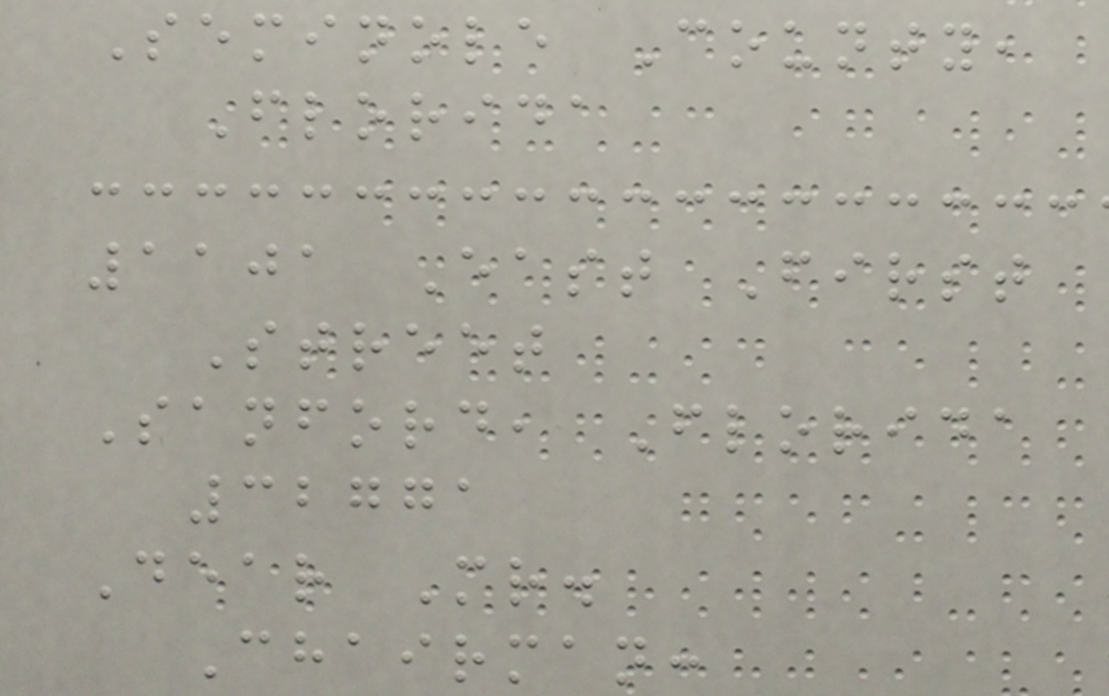Seminole County,
Florida
1101 East First
Street
Sanford, Florida
32771
Dear Mr.
Chairman:
